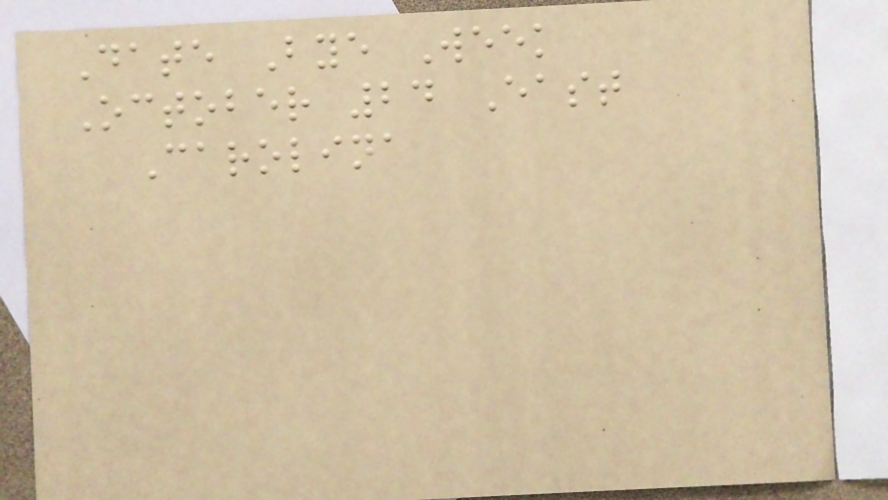Date Bye Week
October 24 East
Carolina
